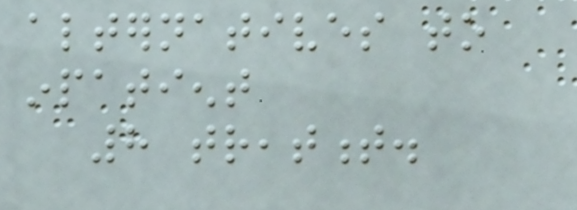alternatives to
inpatient
8 treatment.
